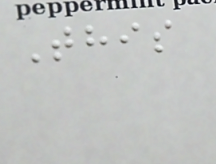This
